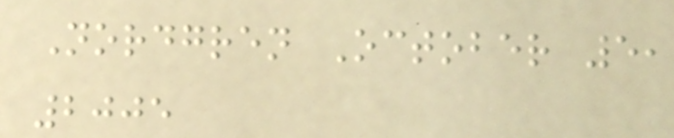Nordgren October 5,
2005
